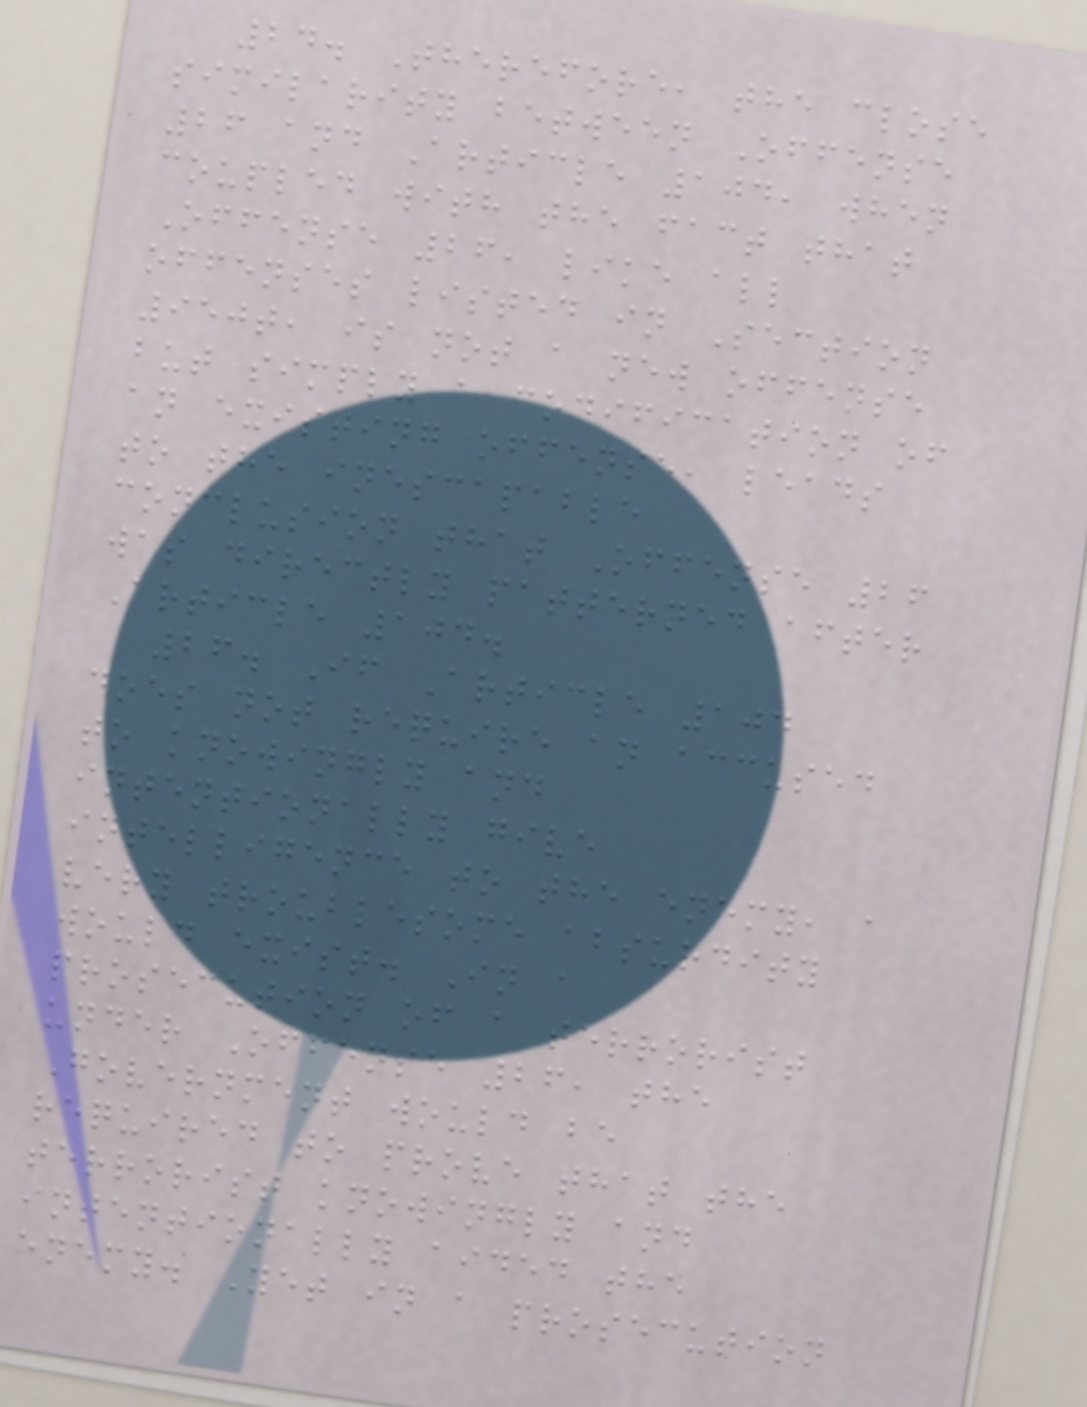24. Therefore, the close
similarity between Offense
26 and Article 104, when
coupled with the fact that
Offense 26, like all
offenses listed in Section
950t, is not a new offense
but simply a codification of
an existing offense, leads
to the inescapable
conclusion that Offense 26
was directly patterned after
Article 104.
26. If Article 104
does not require an accused
to knowingly and
intentionally give
intelligence to the enemy, a
very troublesome absurdity
would exist. In a
prosecution of a terrorist
under Offense 26, the
Government would be
required to prove that the
terrorist knowingly and
intentionally aided the
enemy. Yet in a prosecution
